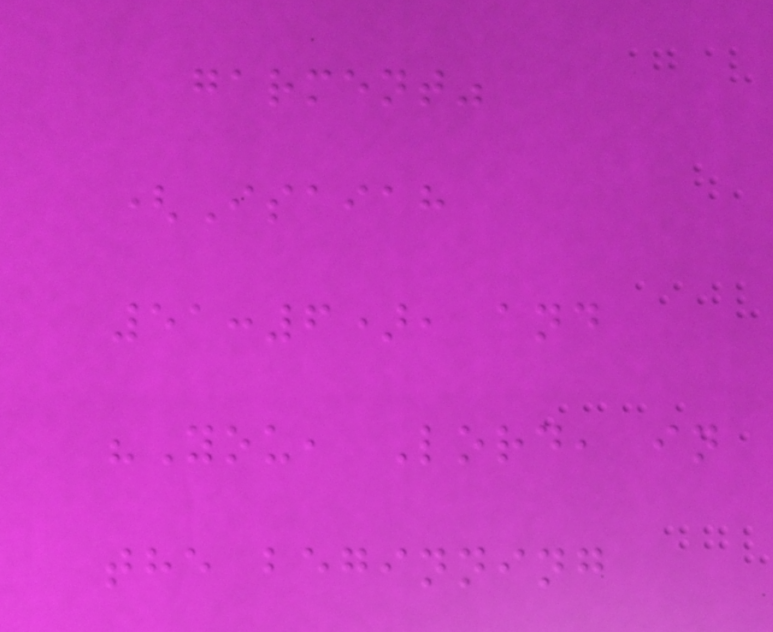garment"
(Isaiah
51:6), and
"You, Lord, in
the beginning
